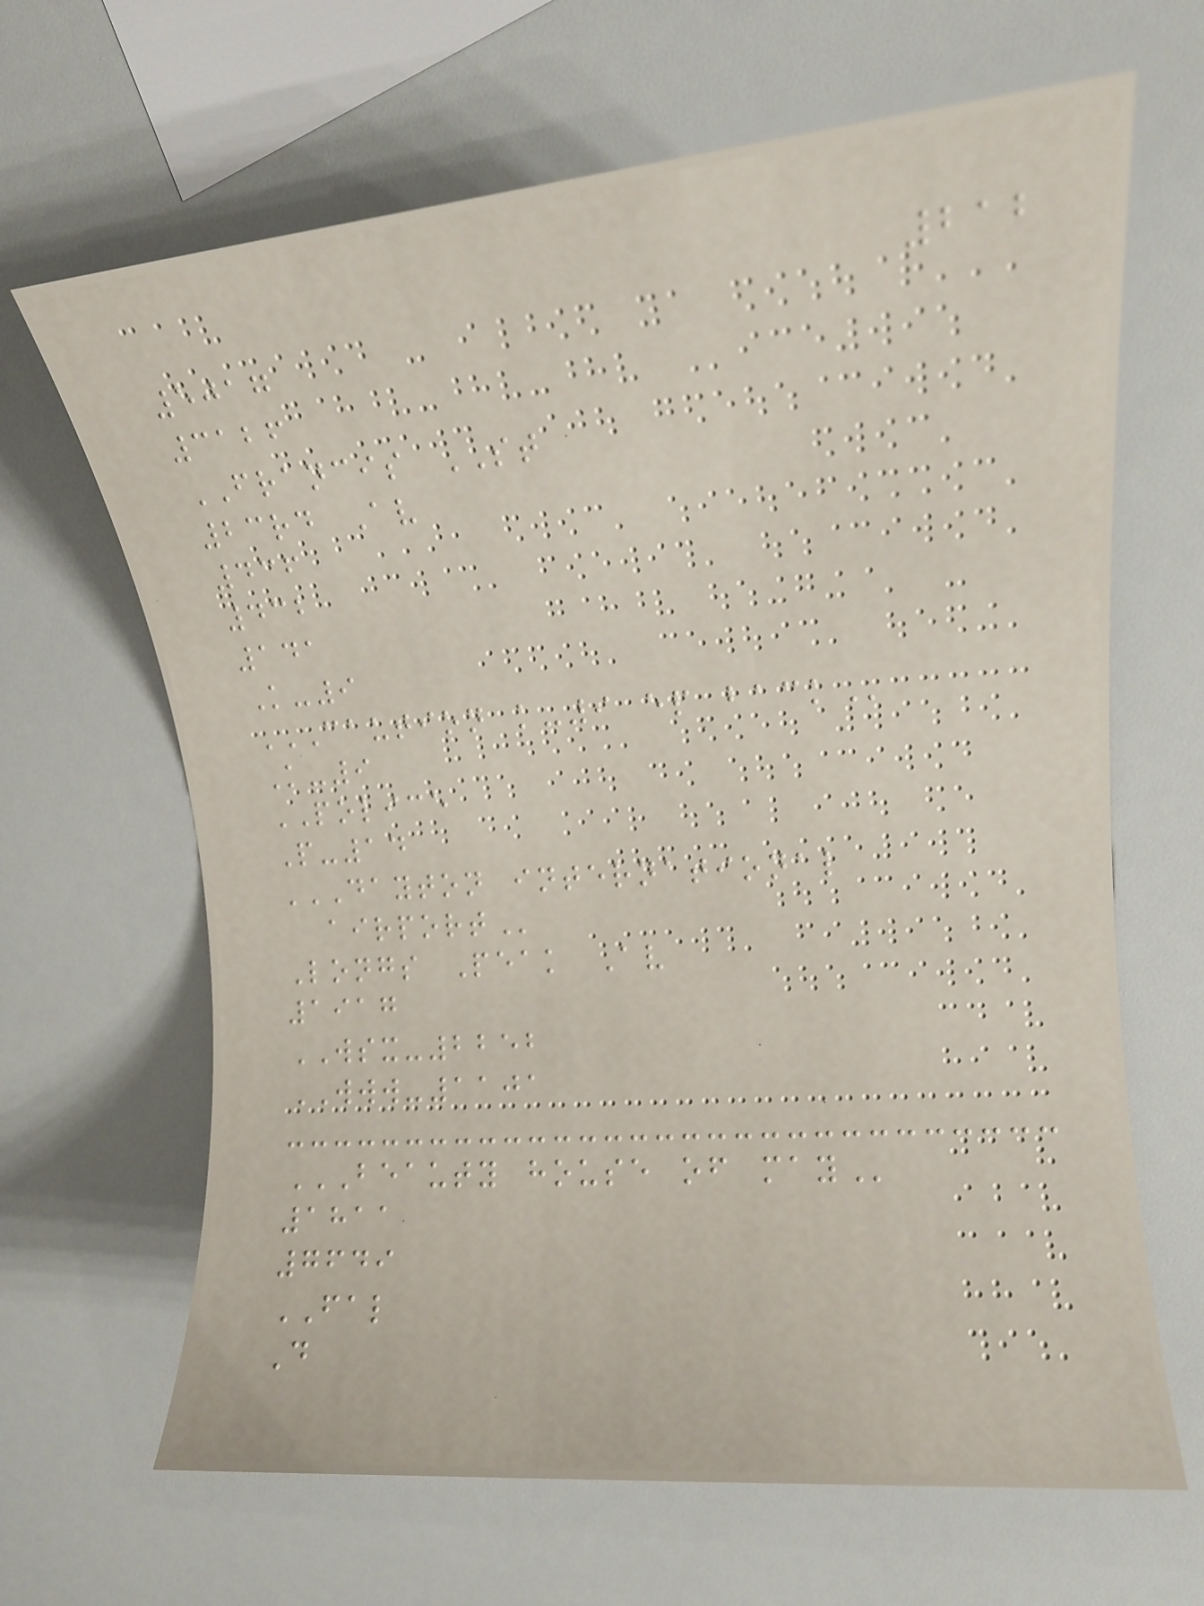212
5017
3126
FRANCIS ST
23rd Av
436
432
141
K-9
CAUTION K-9 EP BACK
K-9
POLICE
P-14
DAYTON INTERNATIONAL
AIRPORT
Longs Peak Av
1917
WSX-2252
WWW-1101
BEAUTY HOUSE OF MAY
1811
7649
FAL
D
